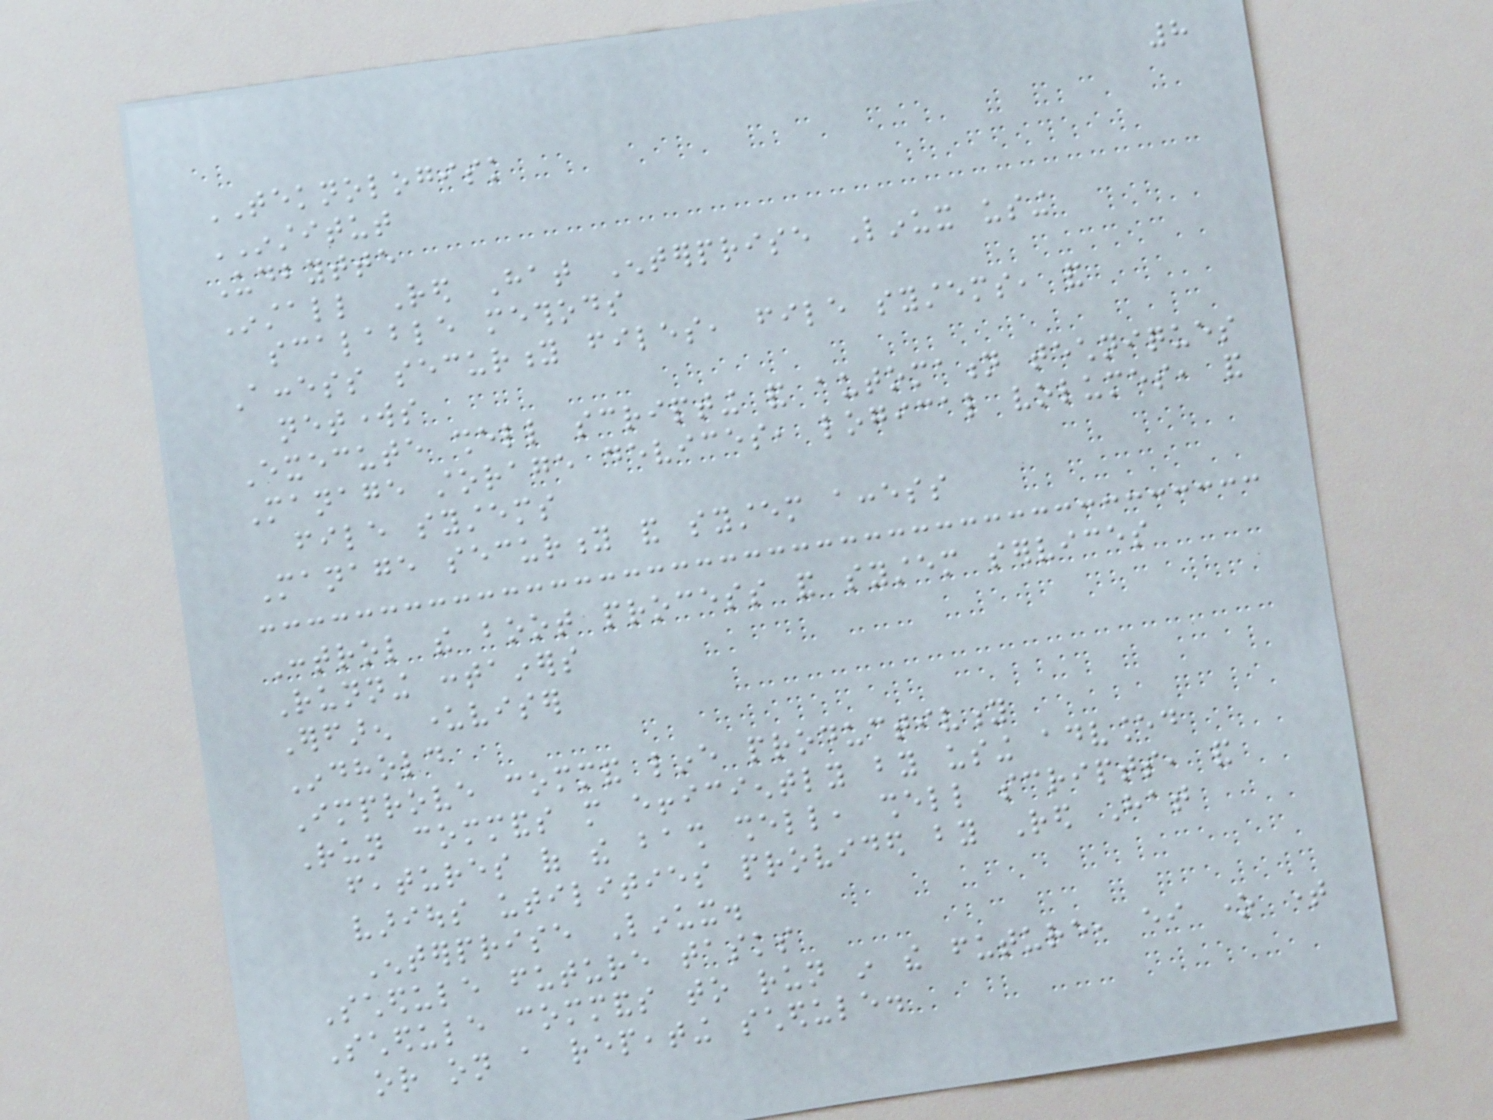8
TEKNOLOGISK
INSTITUT
Udbytte
Install Red Hat Enterprise Linux using
scalable methods
Access security files, file systems, and
networks
Execute shell scripting and automation techniques
Manage storage devices, logical volumes, and
file systems
Manage security and system access
Control the boot process and system services
Running containers
Erfaren underviser
Indhold
Improve command line productivity
Run commands more efficiently by using advanced
features of the bash shell, shell scripts, and
various utilities provided by Red Hat
Enterprise Linux.
Schedule future tasks
Schedule commands to run in the future, either one time
or on a repeating schedule.
